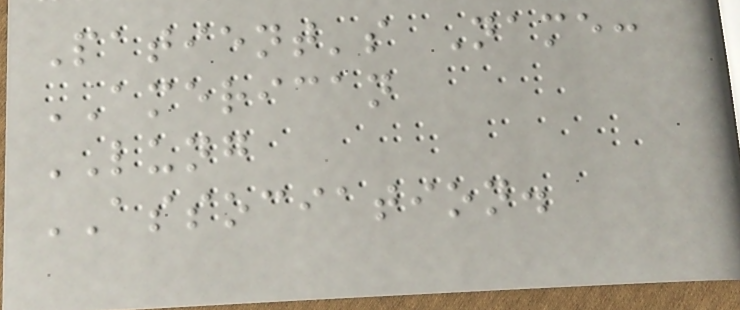Patient's Name:
AMERICAN
LUNG
ASSOCIATION.
